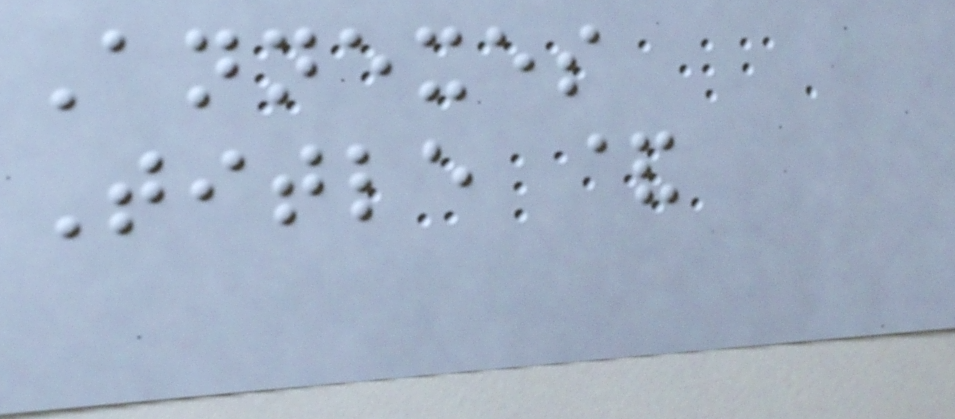Annexes
Title &
